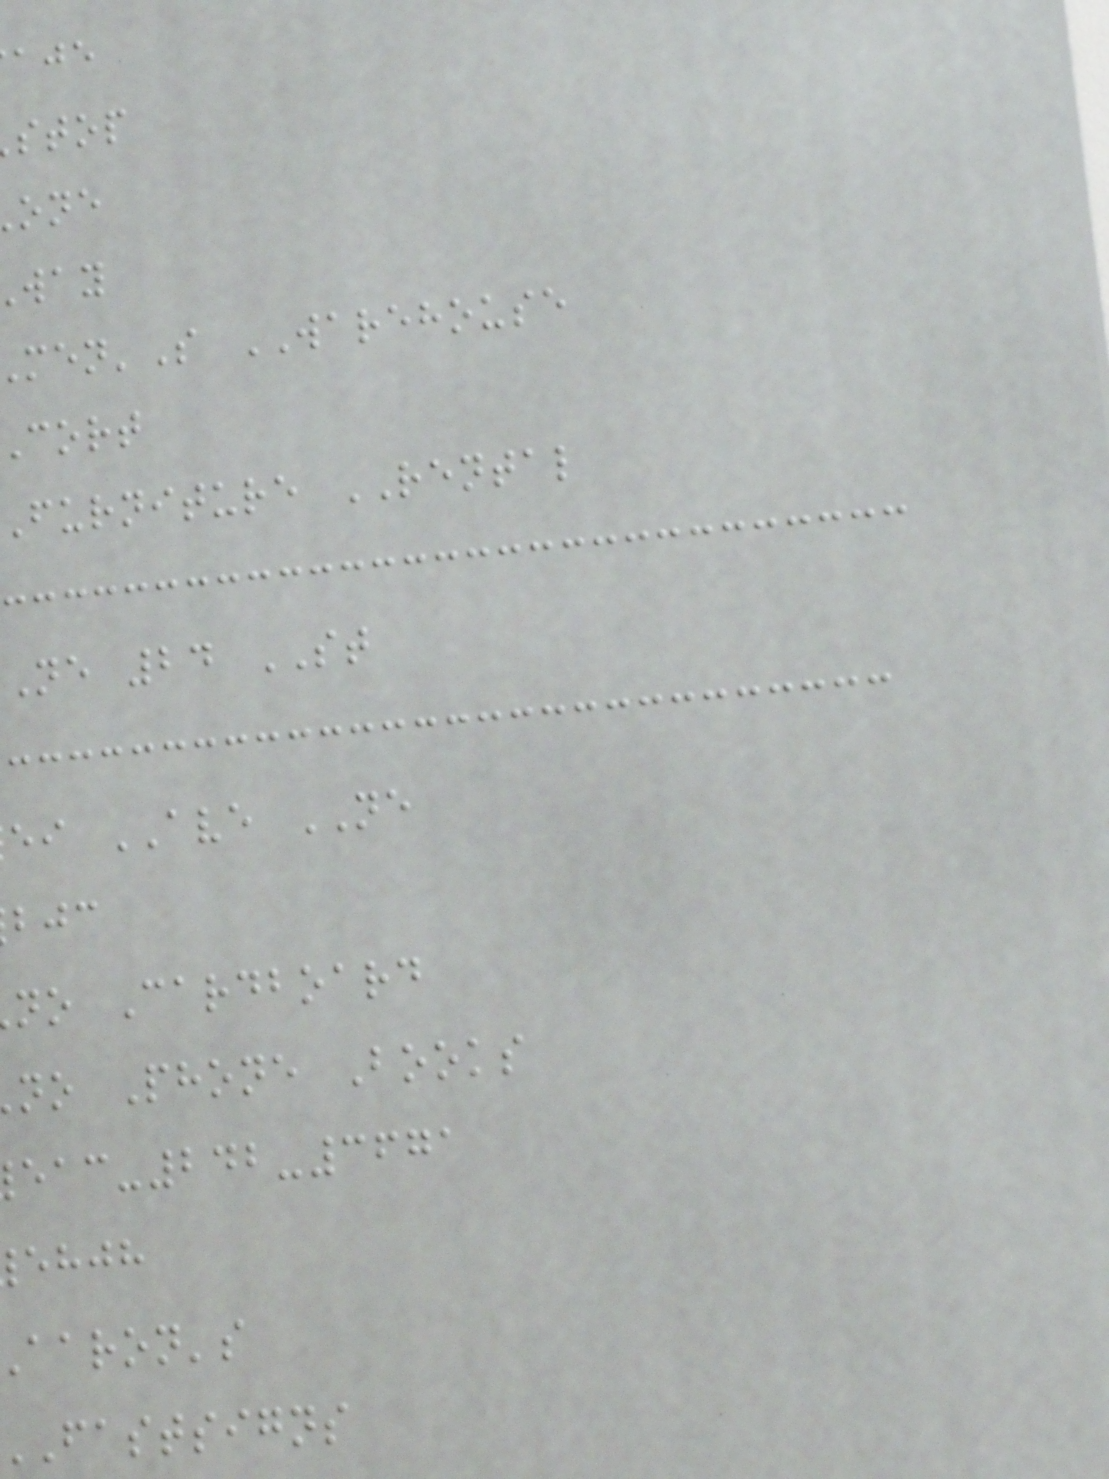stop
'S WAREHOUSE
cort
furniture RENTAL
ne 24 ST
ei AVE NE
no Cardboard
no Phone Books
-242-3671
ehjh
aaron's
fastsigns
